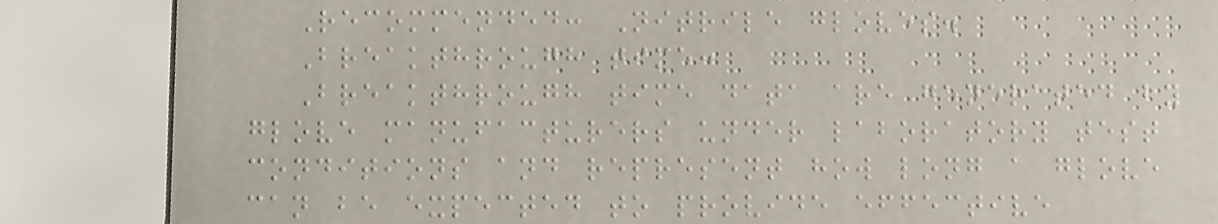Recommended: Nitrile gloves.
Breakthrough time:
Breakthrough time data are generated by
glove manufacturers under laboratory test
conditions and represent how long a glove
can be expected to provide effective
